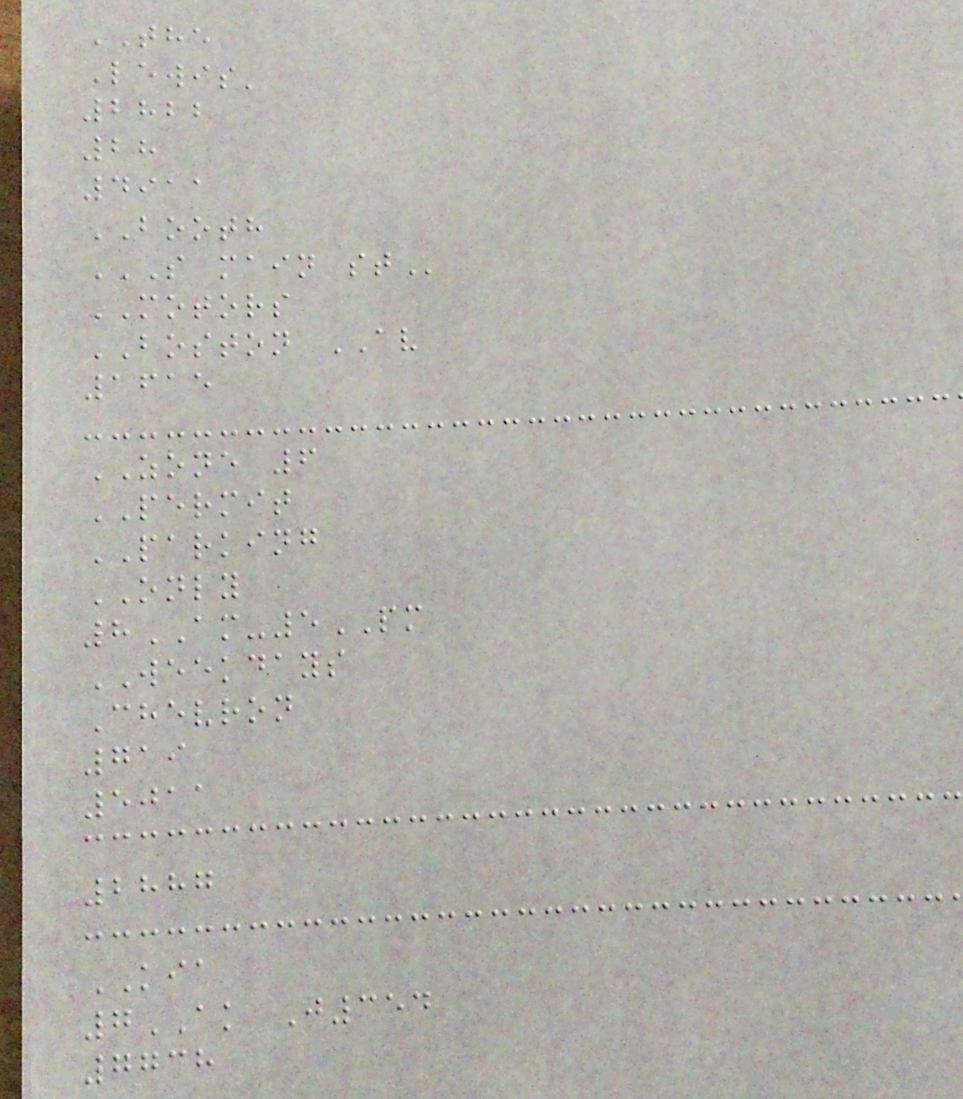THE
Lewis'
2822
28
4911
BOOTH
S MAIN ST
MOTORS
BOSTON AV
1615
ZONE 6
PERMIT
PARKING
ONLY
8AM-5PM
WEEKDAYS
Chevron
719
5011
2887
KIA
7AK J354
7738
